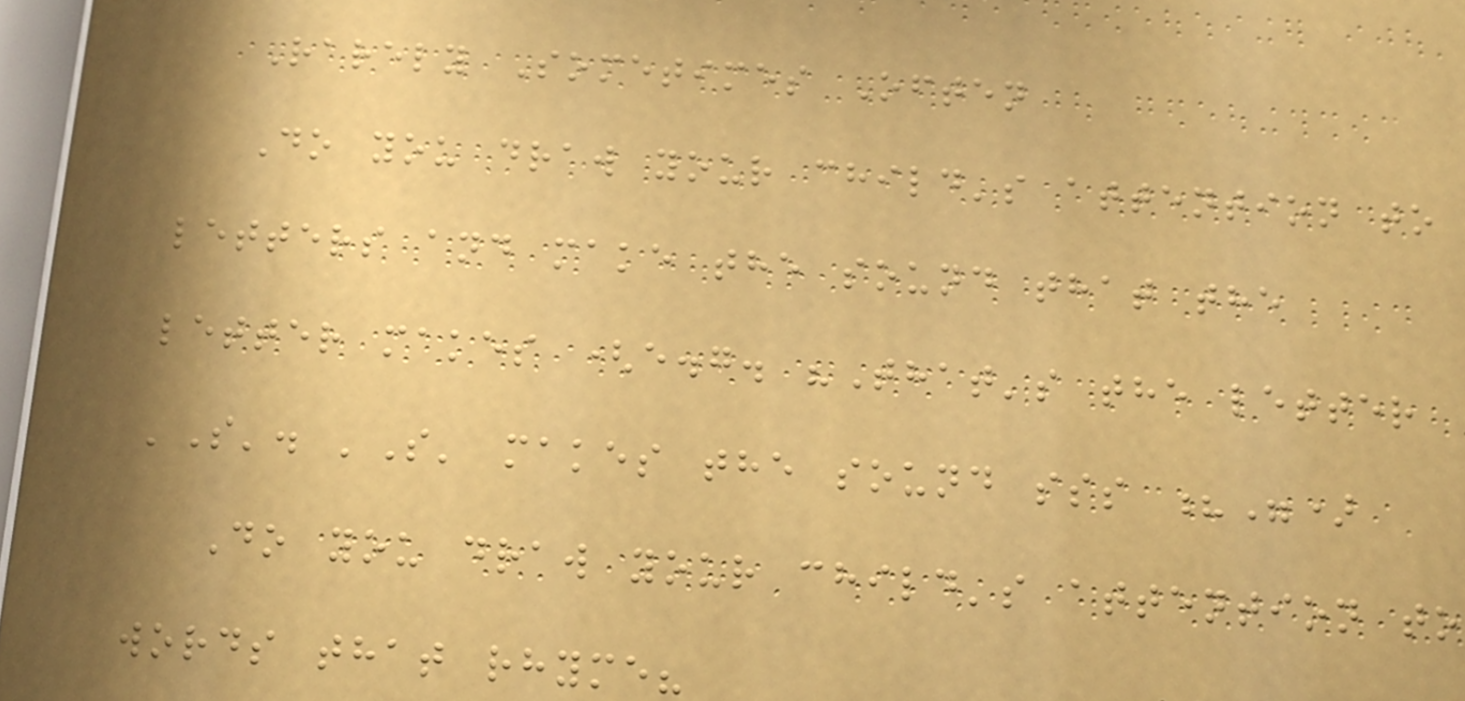Rarely Sometimes Often
Do you draw your child's attention to
letters and make the sound that the
letter makes (e.g. "That's the letter
'S'. 'S' makes the sound sss ?")
Do you draw your child's attention to
words that rhyme?
